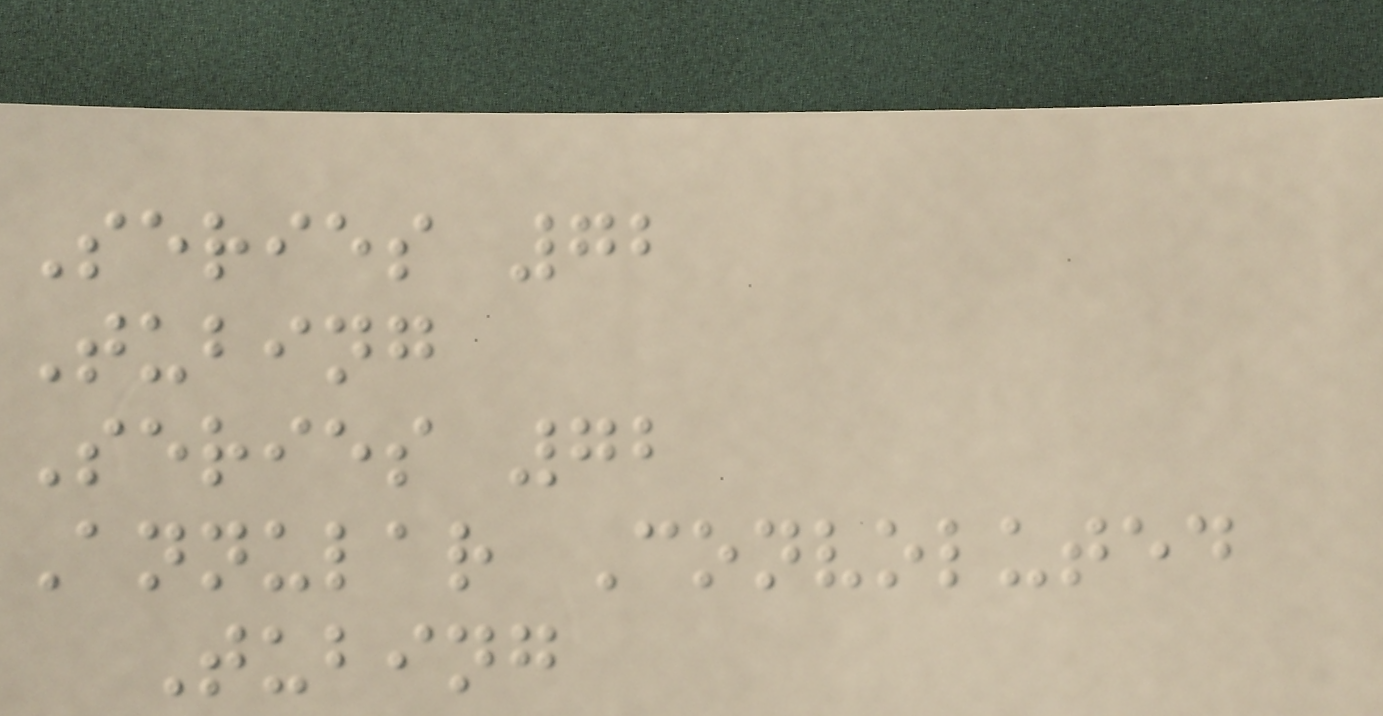Series 72
Tubing
Series 72
Annular Convoluted
Tubing
